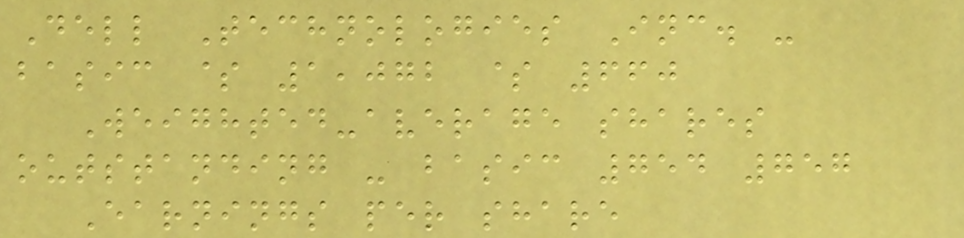Dell Technologies Inc. -
basic $ 1,072 $ 660
Weighted-average shares
outstanding - basic 754 757
Earnings per share
